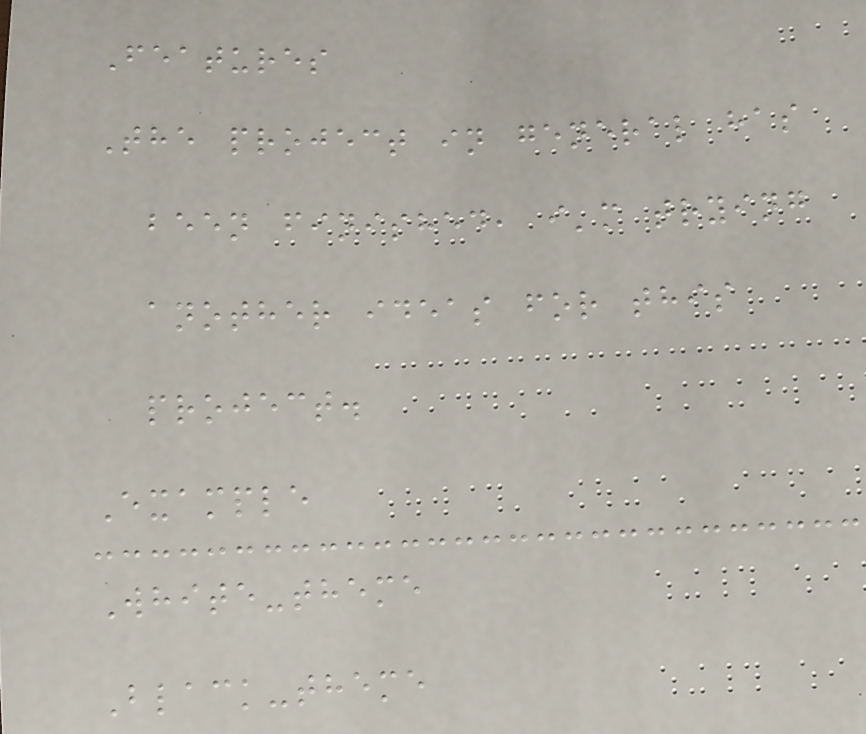Features
The project in general has
been finished, i'm trying
another ideas for this
project.
Example
White-theme
Black-theme
